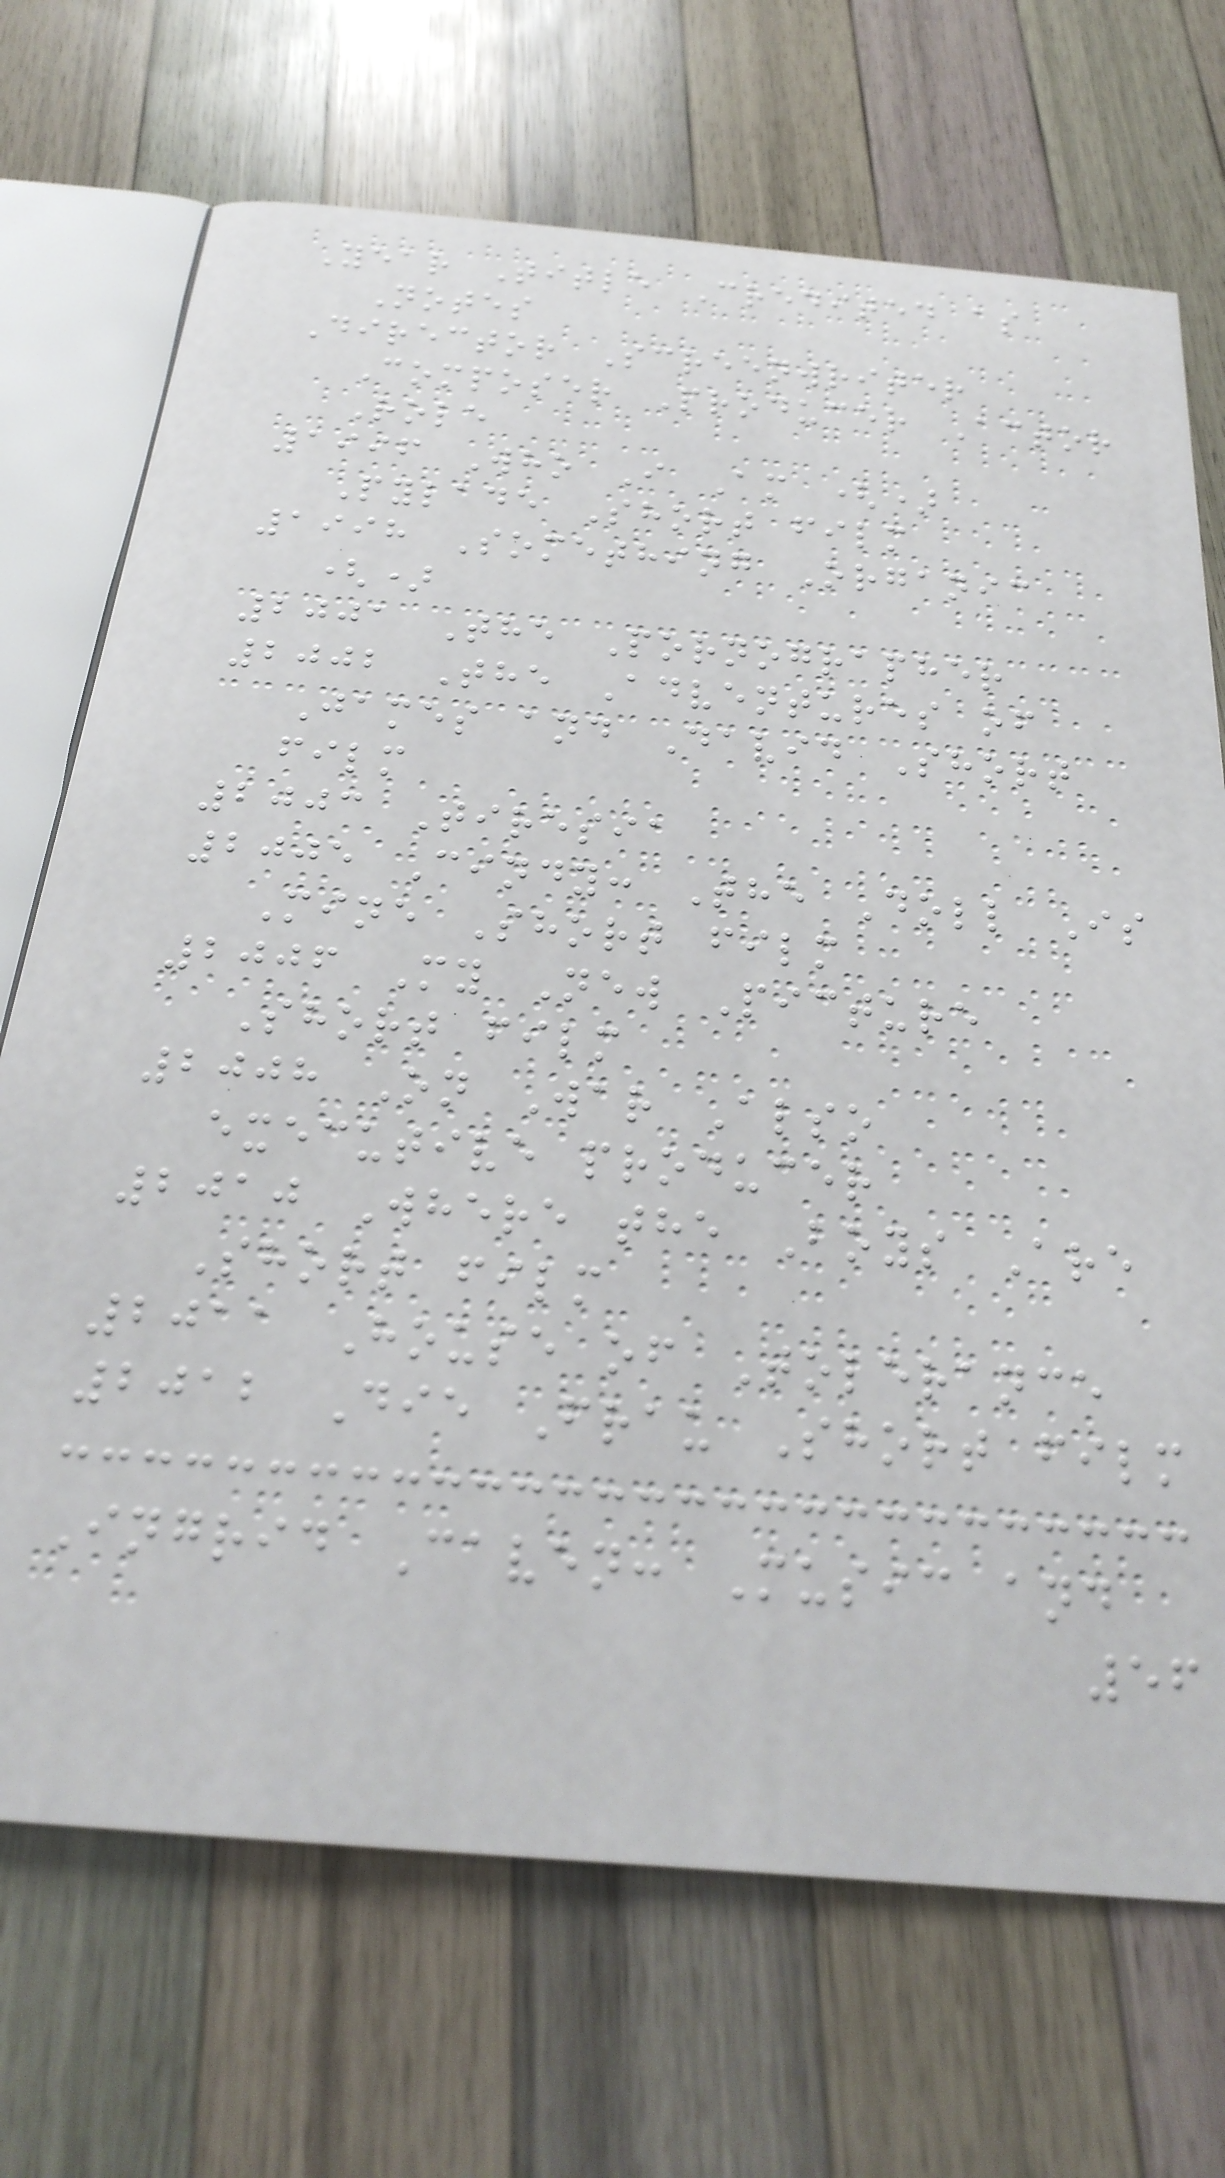Year Title Credited as
Notes
Director Screenwriter
Composer Producer Actor
Role
1996 Who I Am ()
Pylade Short film
1998 Something Organic
()
2001 The Pornographer
2002 The Adventures of
James and David Short
film
2003 Tiresia
2005 Cindy: The Doll Is
Mine Short film
2006 My New Picture
Short film
2008 On War Also
executive producer
2010 Where the Boys Are
Short film
2011 House of Tolerance
2012 Die Frau Short film
Ingrid Caven: Music and
56
